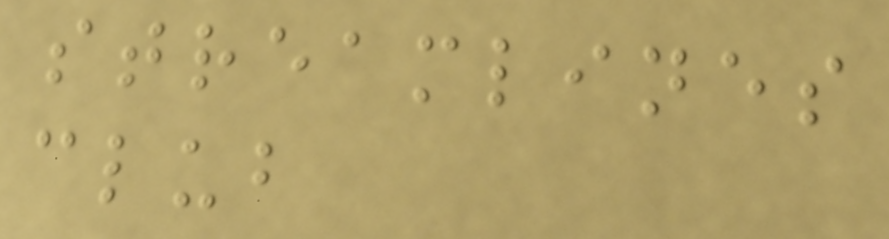streamlines
club
